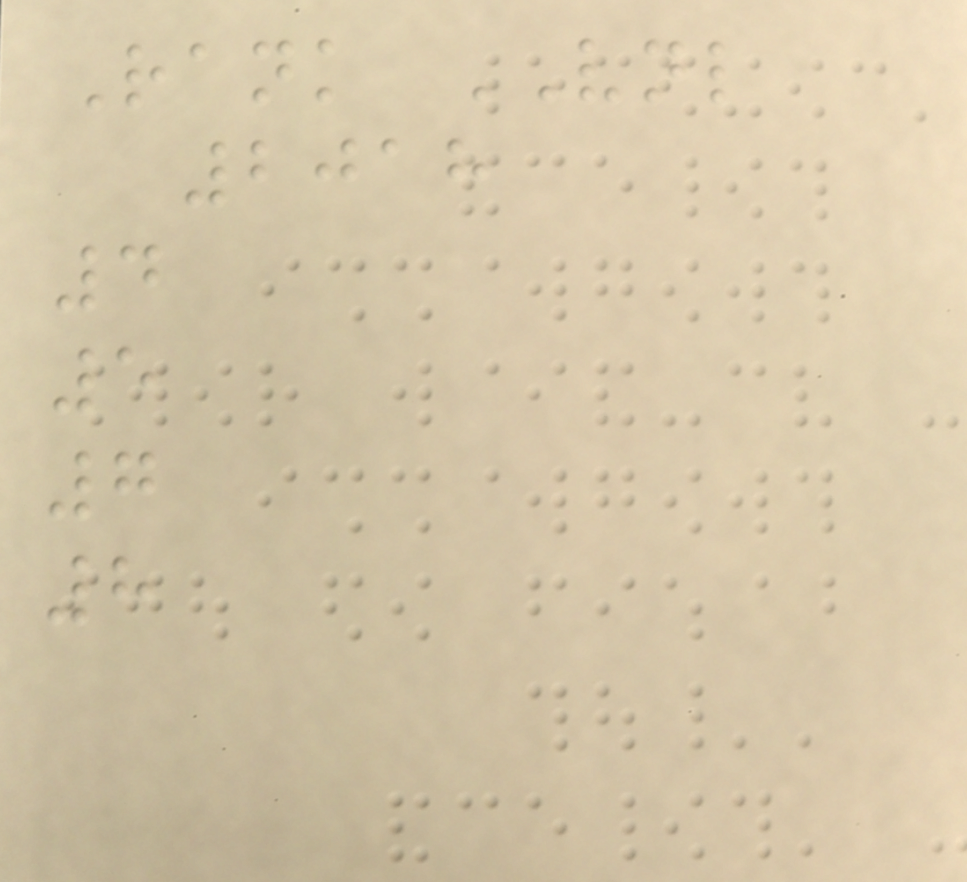Rank VNL
2018
4
5
7
8
